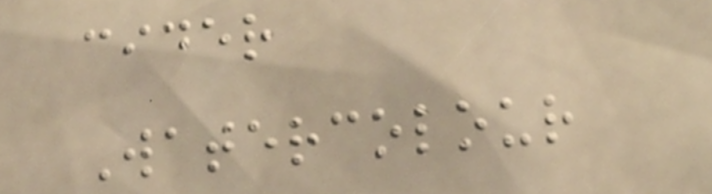cider
Watercolour
